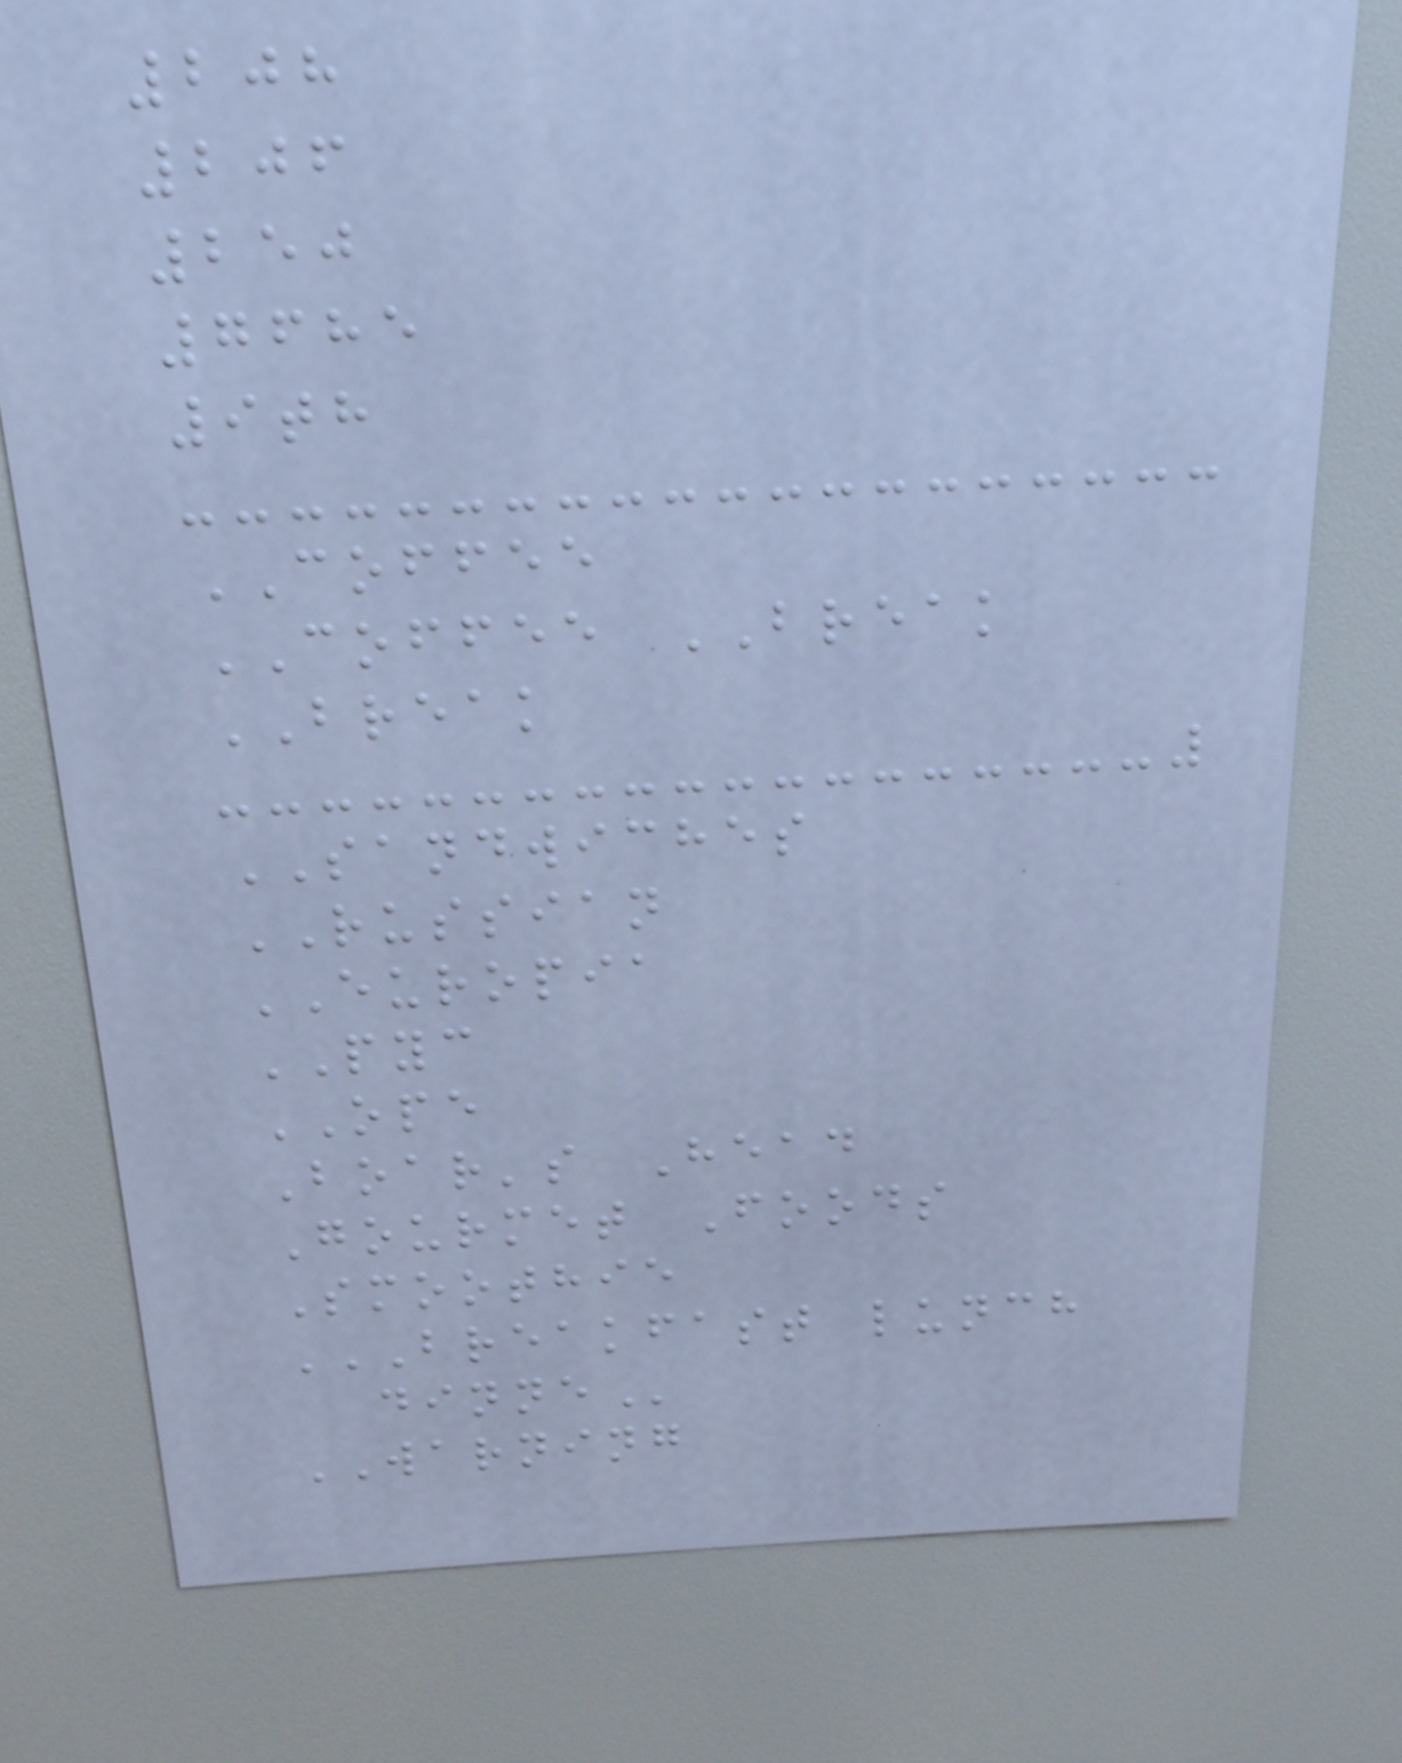208
206
250
7685
9th
COFFEE
COFFEE BREAK
BREAK
SANDWICHES
RUSSIAN
EUROPIA
PYC
OPE
Boar's Head
Gourmet Foods
Smoothie
BREAKFAST LUNCH
DINNE
WARNING
